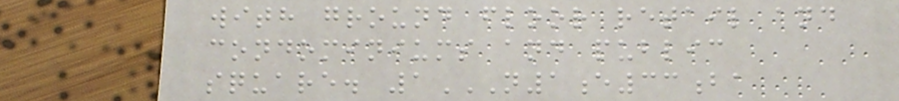with ground floor retail and
condominiums and public
square. 1N1E33BA
